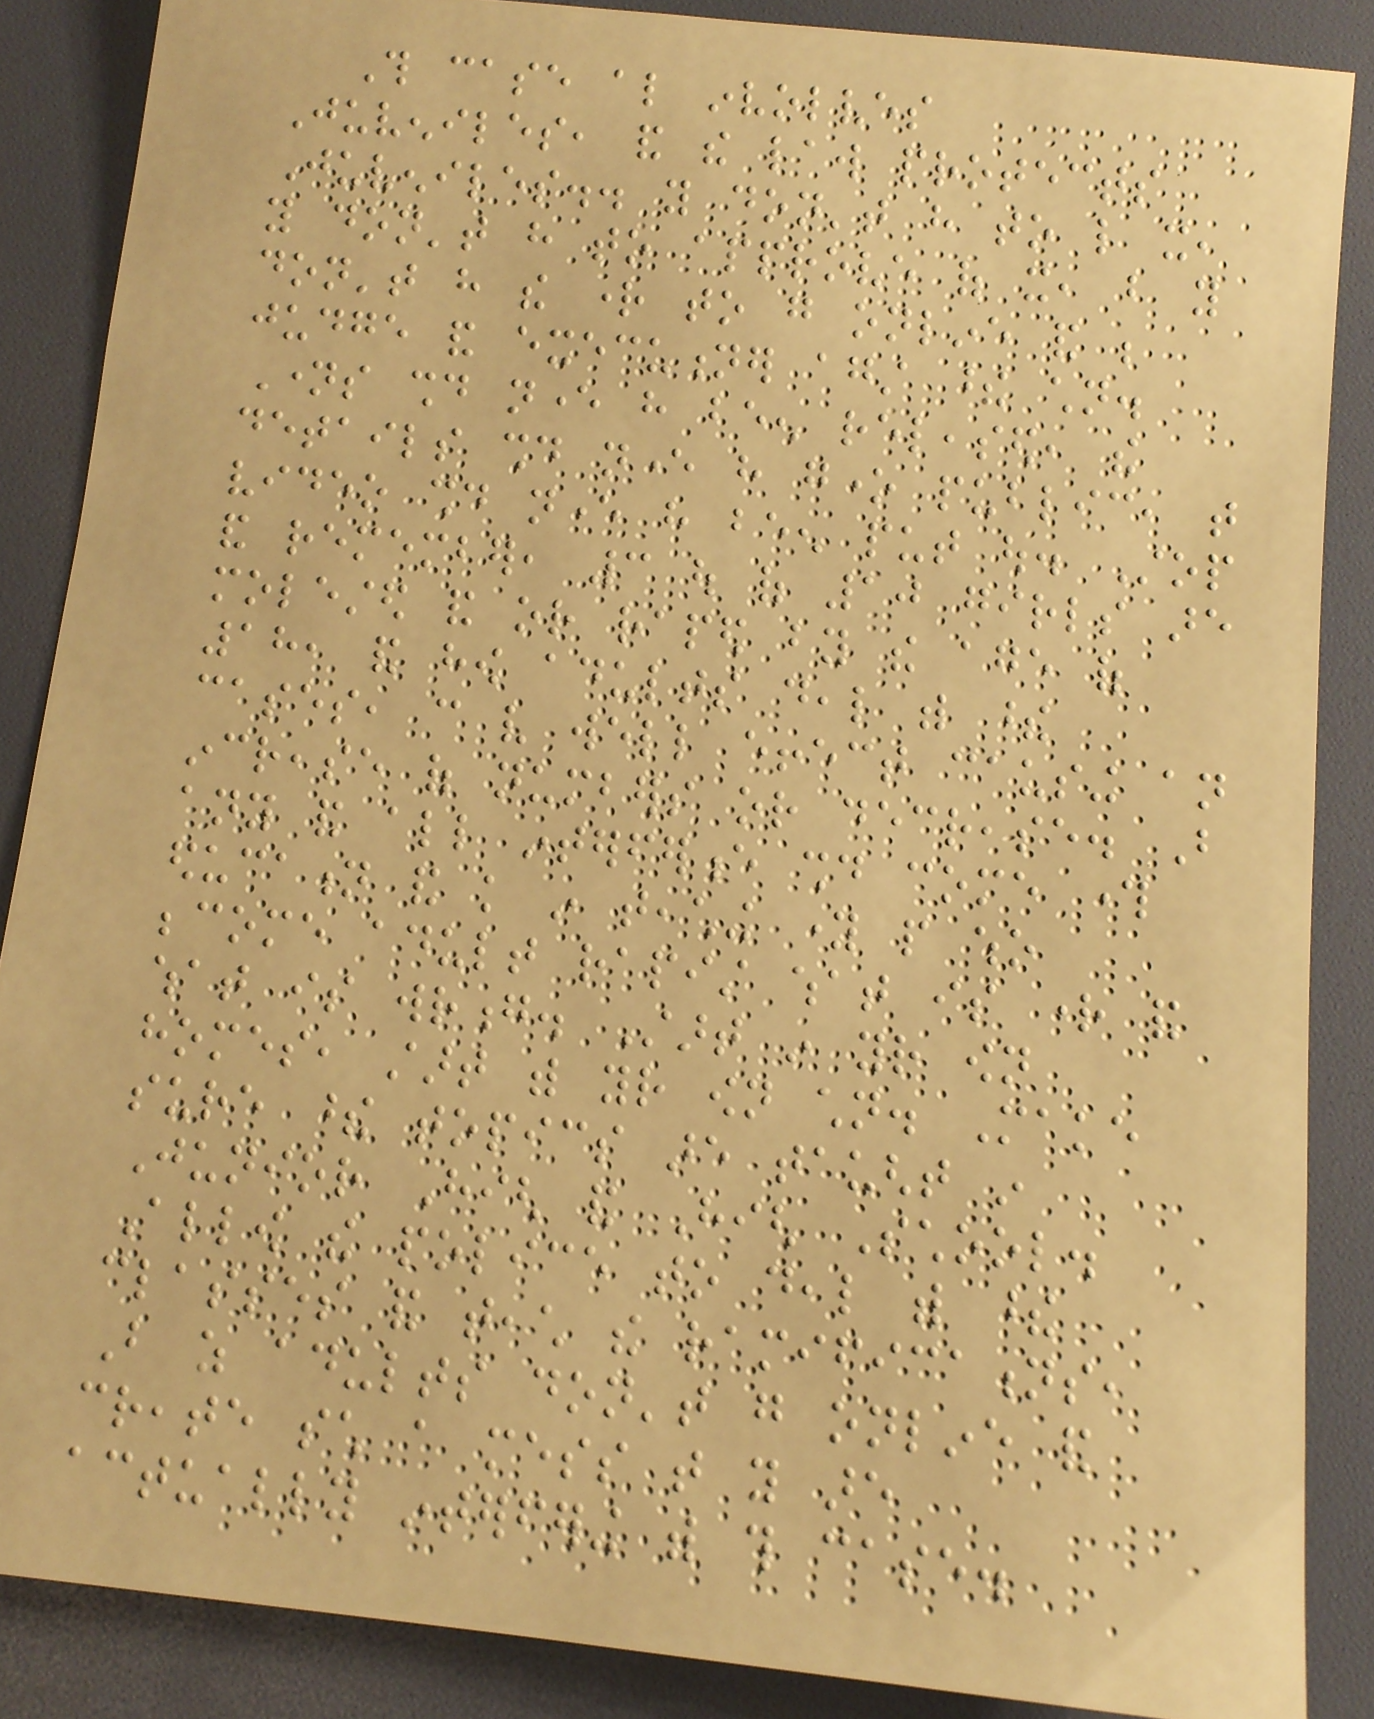This case also involves
Juveniles, and the law protects
Juveniles.. you don't have to like it,
you don't have to approve of it, but you
don't have the right to go online and be
judge and executioner against these children.
Names should never have been released, the
details should never have gone public, that
video should never have been put out. Stop
and remember, 3 out of 10 girls are
molested and or raped by the age of
18, and how adults deal with these
cases, can very well effect causing an
increase of numbers or decrease. But
any and all interference should come through
education and knowledge in teaching young people who
become adult rapist what is right and
what is wrong. Start in your own
homes, start with your own children. Make
sure these topics are taught in
Junior High and High School.
Allow the police to deal with these
classes and teach the ramifications,
But as adults don't go online and
create such a mess that you are
actually interfering with this case.
